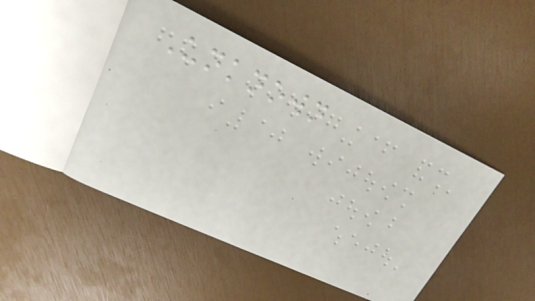Unknown
